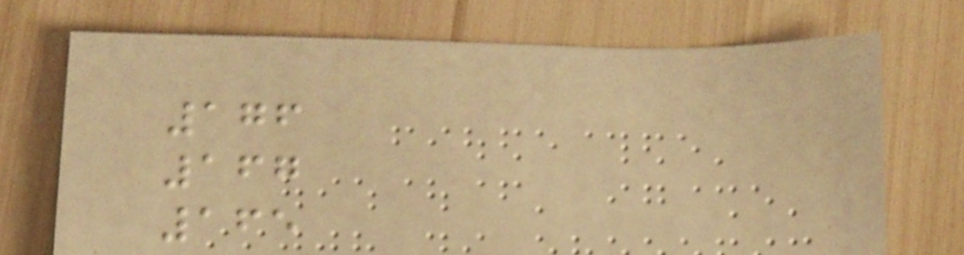176
167
165
